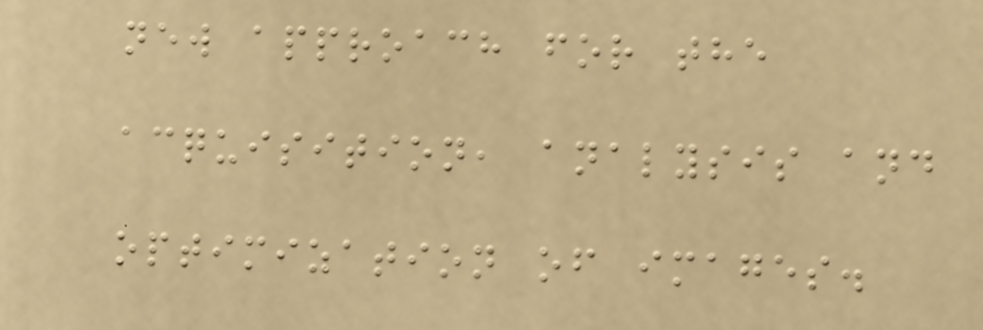new approach for the
acquisition, analysis and
optimization of images.
